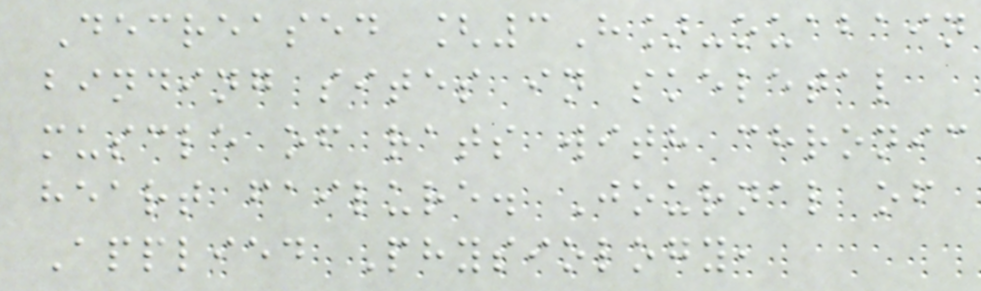Decreased [3H]-ouabain
binding sites in skeletal
muscle of rats with chronic
heart failure. Journal of
Applied Physiology,
